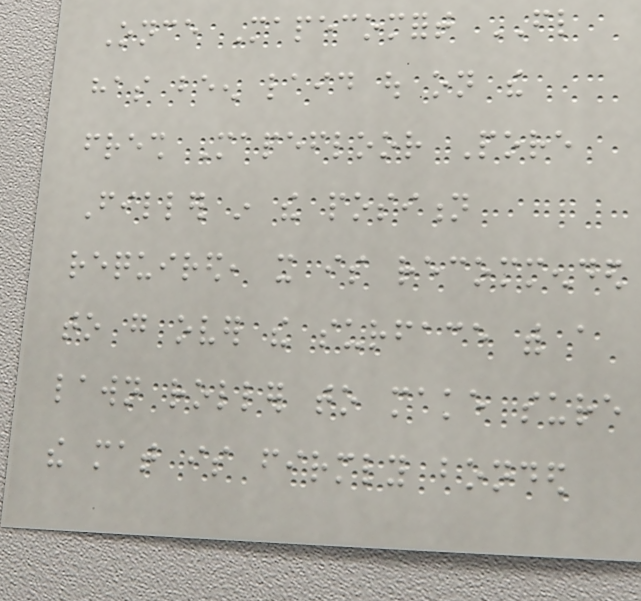Once Mapecomfort FL
has been laid out on the
fresh Mapefloor Pore
Filler in the position
required, it is recommended
to go over the surface with a
lawn roller to make sure
the mat is firmly bonded
